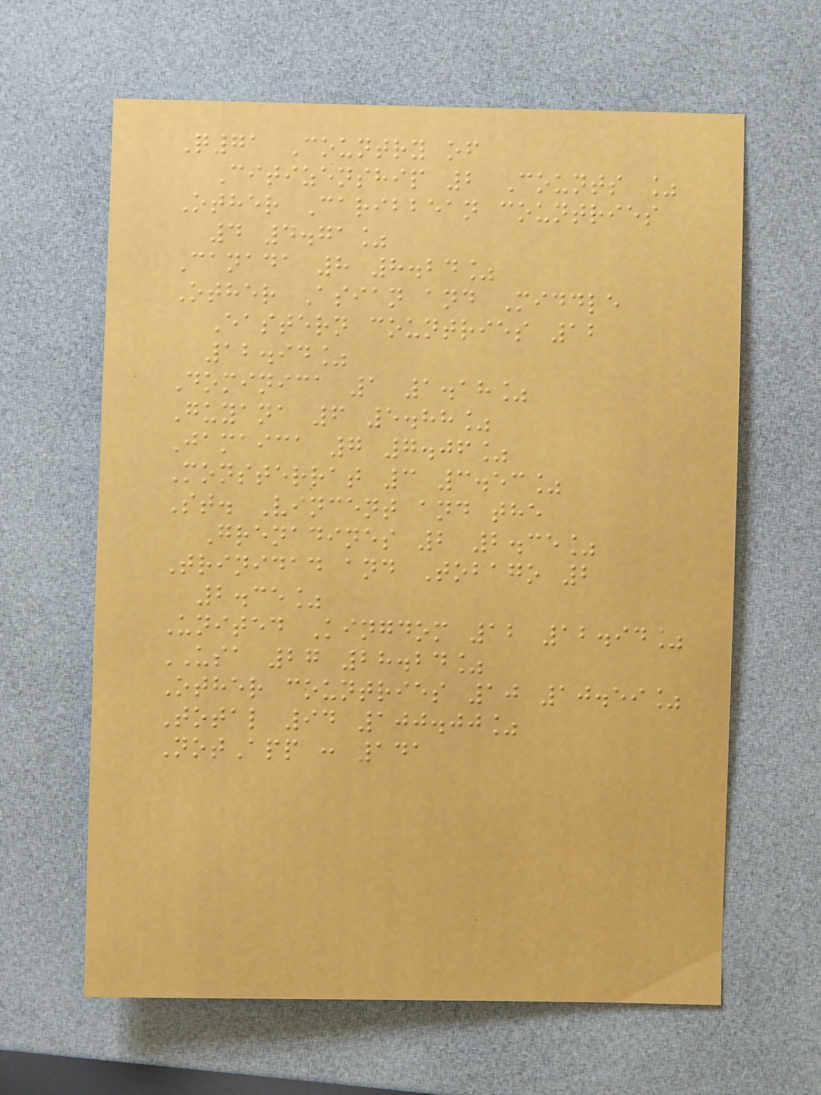Q71 Country of
Citizenship 2 Counts %
Other Caribbean countries
4 4.71%
Canada 8 8.24%
Other Asian and Middle
Eastern countries 12
12.94%
Dominica 1 1.18%
Guyana 6 5.88%
Jamaica 7 7.06%
Monsterrat 3 3.53%
St. Vincent and the
Grenadines 2 2.35%
Trinidad and Tobago 2
2.35%
United Kingdom 12 12.94%
USA 27 28.24%
Other countries 10 10.59%
Total 94 100.00%
NotApp : 141
